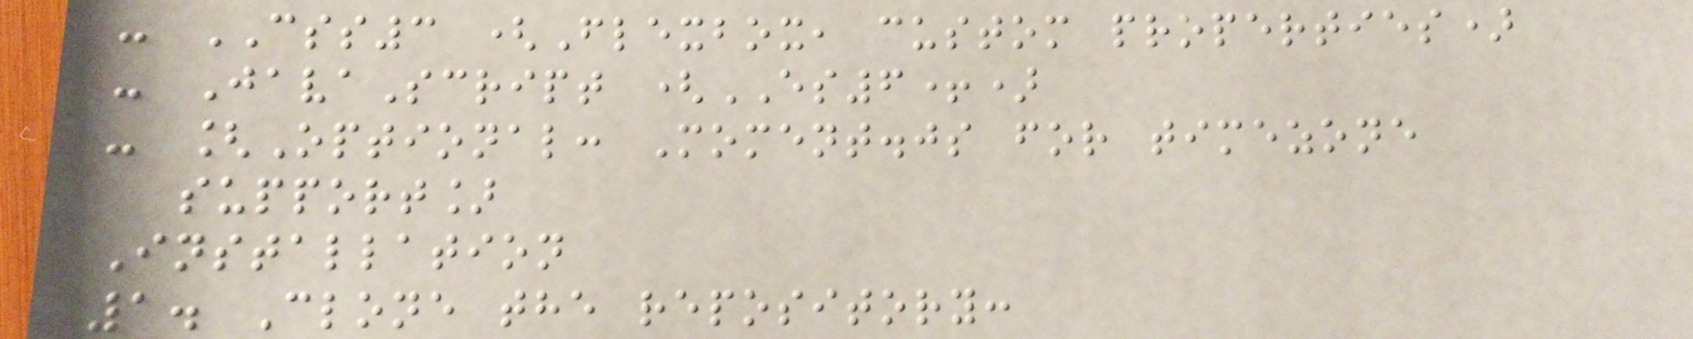- CSS3 (Flexbox, custom properties)
- JavaScript (ES6+)
- [Optional: Moment.js for timezone
support]
Installation
1. Clone the repository:
